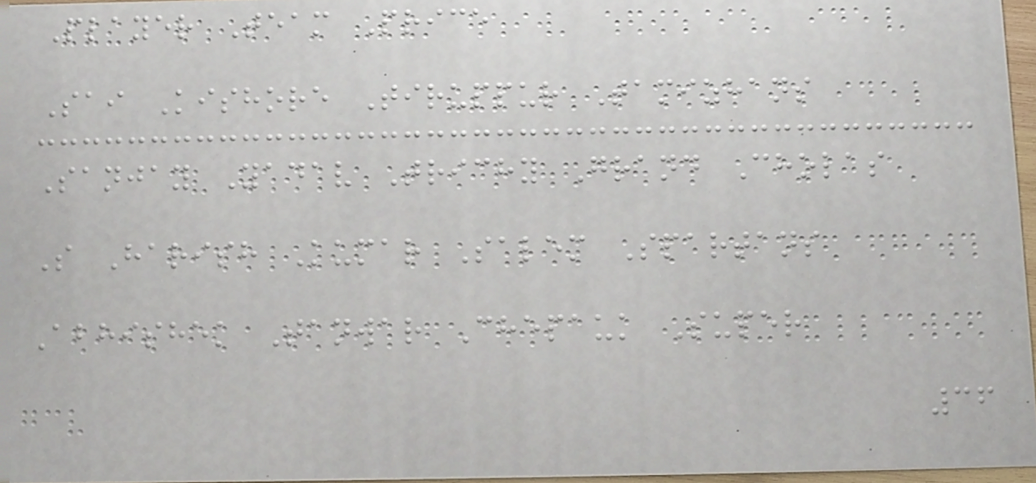Player Team Price
Sai Kishore Tiruppur Tamizhans
Sanjay Yadav Trichy Grand Cholas
S Harish Kumar Salem Spartans
Abhishek Tanwar Chepauk Super
36
